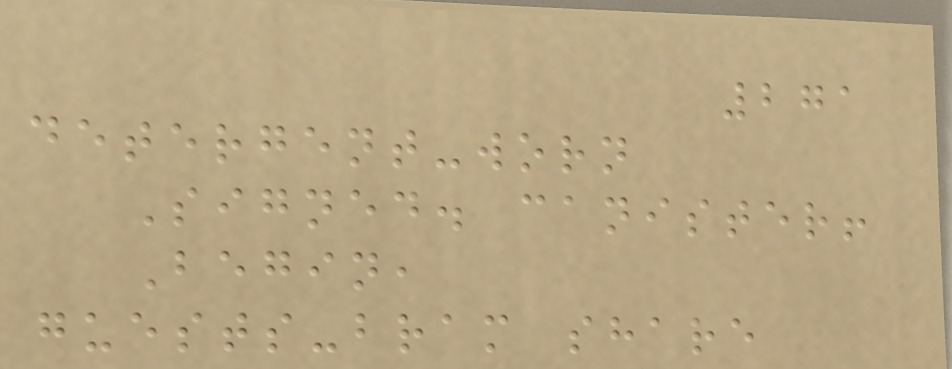271
detergent-worn
Signed. canister!
Begin,
guests-bram share
